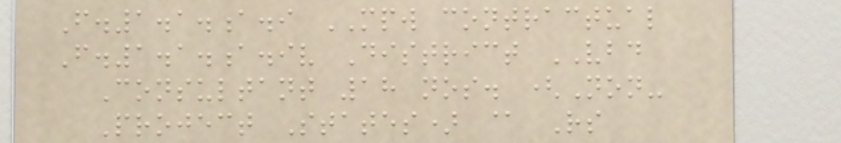F.1.1.a.i MPW contractual
F.1.1.a.iv District VBD
Consultant 18 nos. (Non-
Project States) @ Rs
